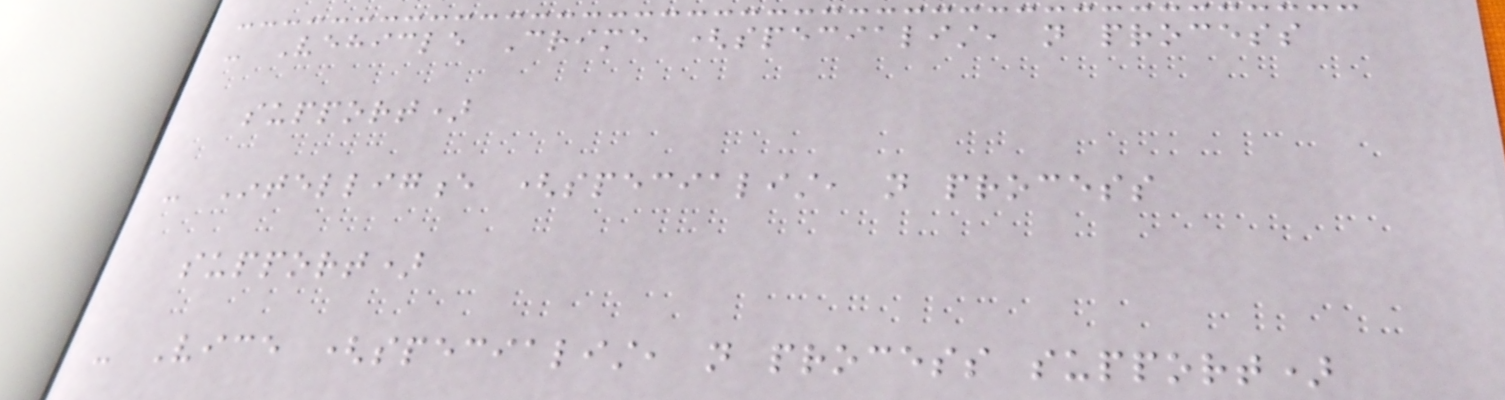- Vehicle Crime (specialist, not process
support)
- Intelligence (specialist, not process
support)
- Vice (specialist, not process support)
